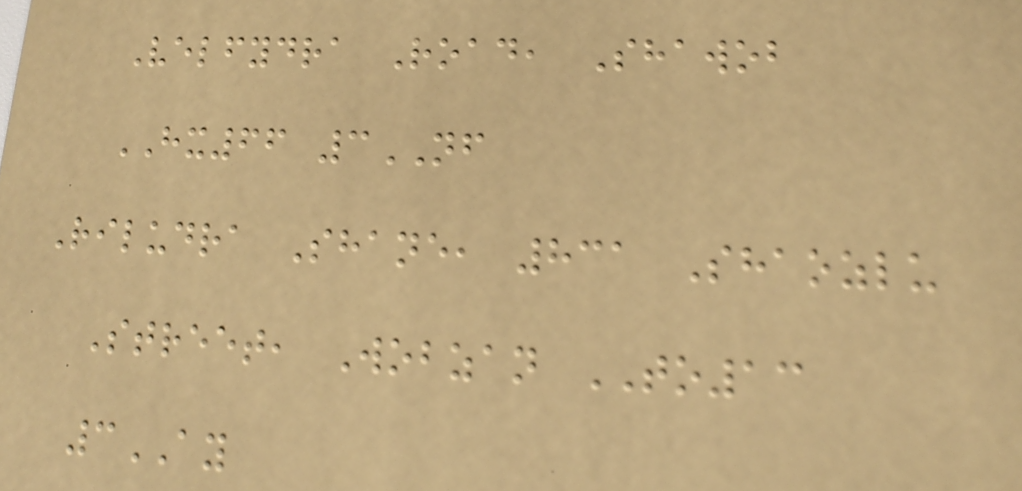Velfydra Road, Shawob
HX66 3NF
Riludra Shane, 831 Shaozlu
Street, Wobzan TO13
3AY
